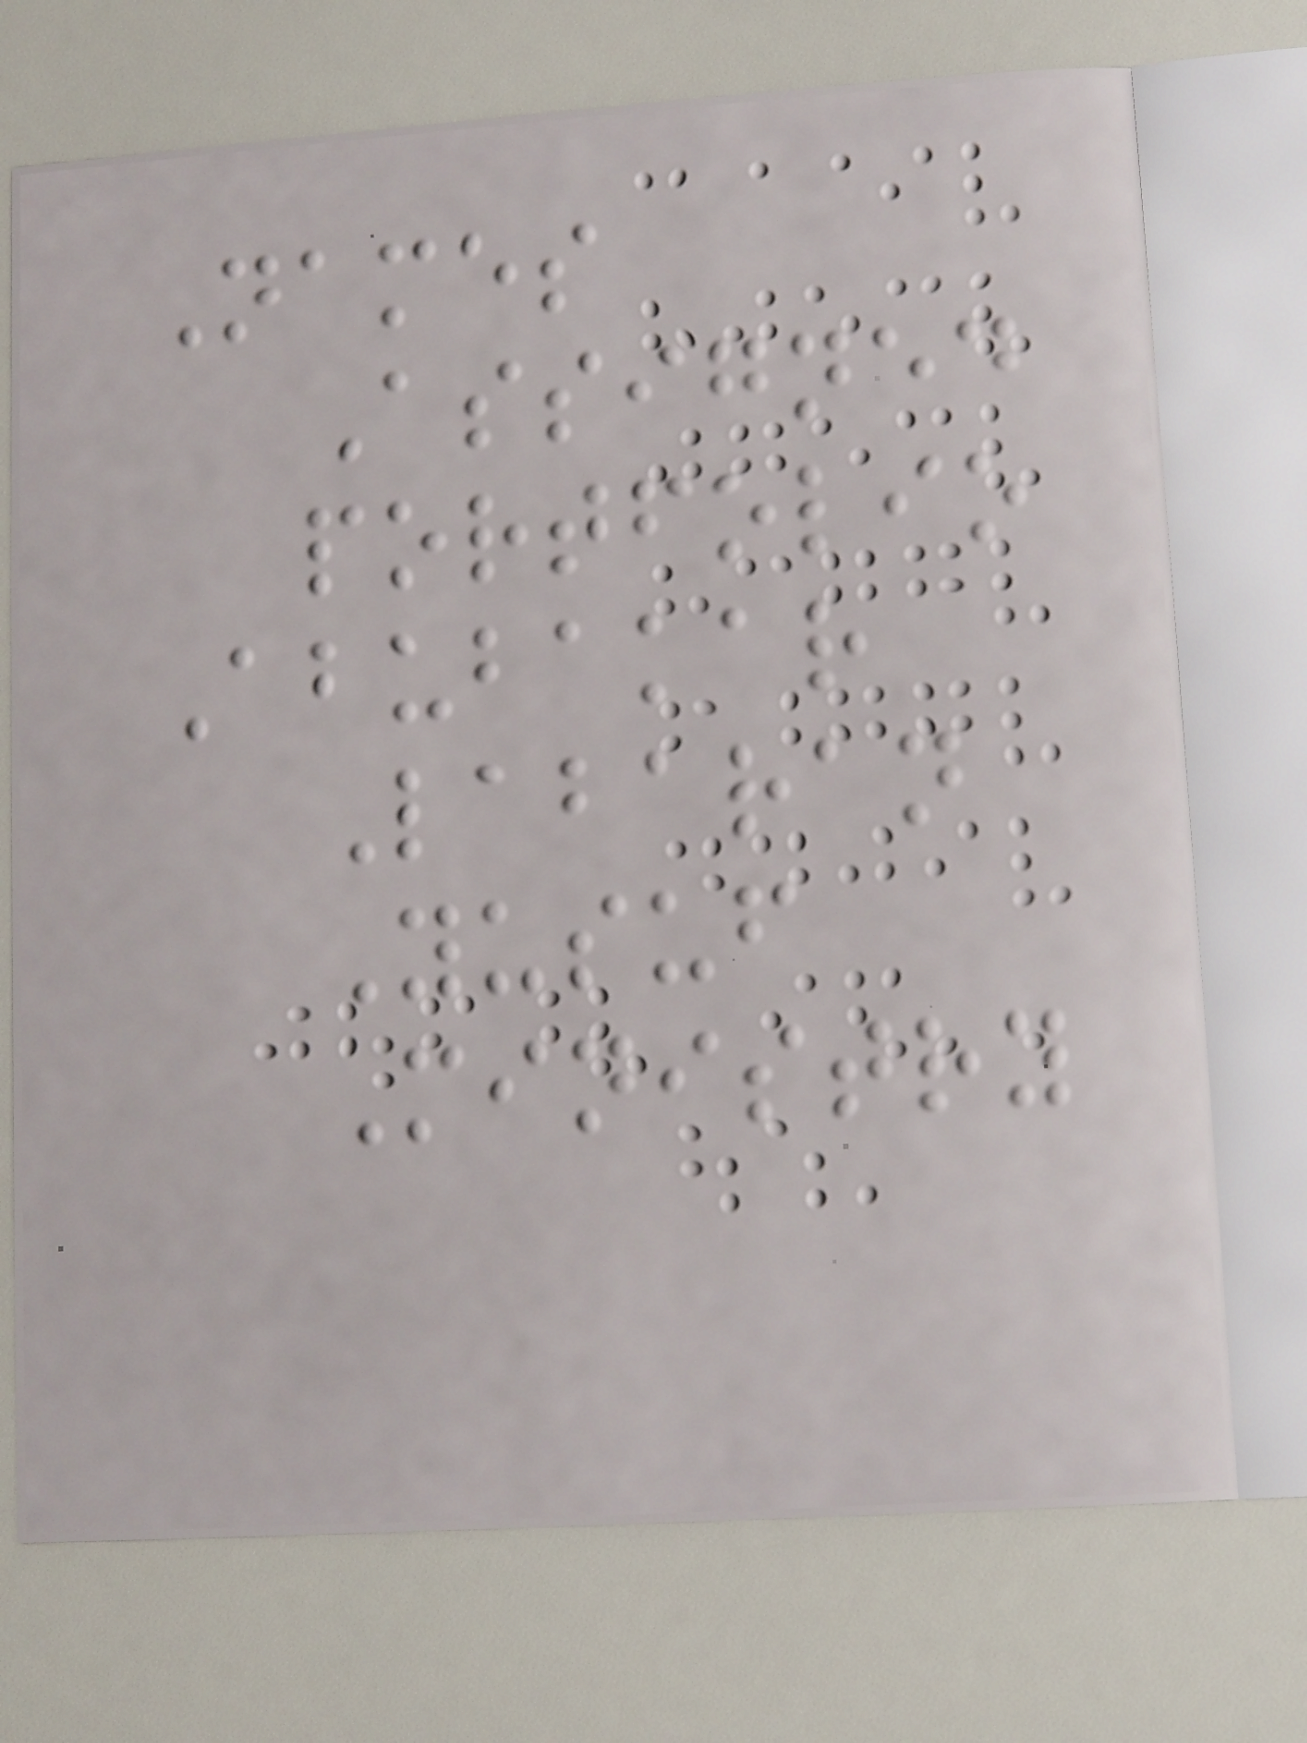Names
Assigned
portfolio
Abubakar
Labaran
Yusuf
Ministry
